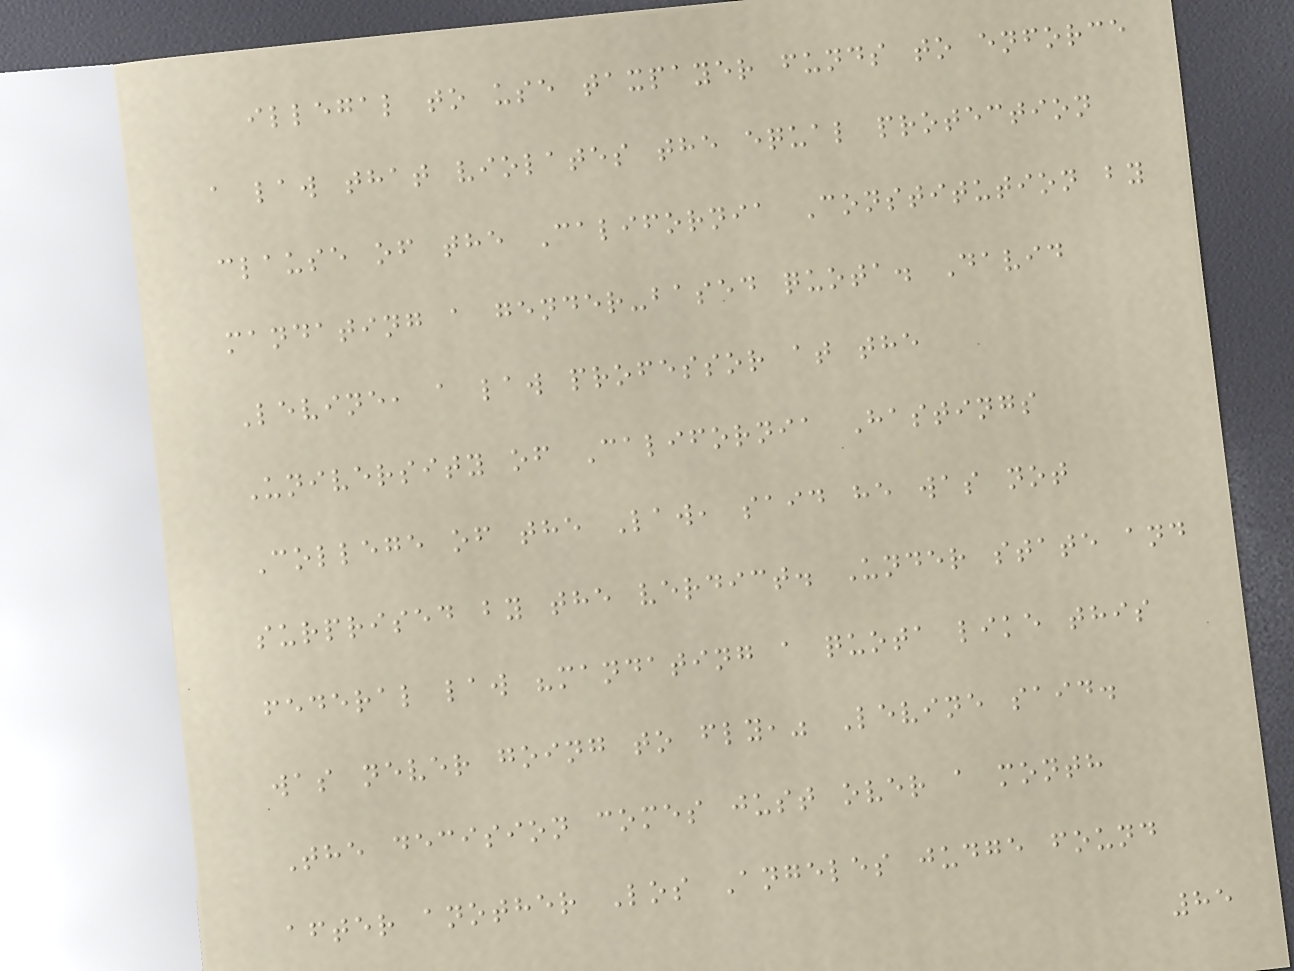illegal to use taxpayer funds to enforce
a law that violates the equal protection
clause of the California Constitution by
mandating a gender-based quota. David
Levine, a law professor at the
University of California Hastings
College of the Law, said he was not
surprised by the verdict. Under state and
federal law "mandating a quota like this
was never going to fly," Levine said.
The decision comes just over a month
after another Los Angeles judge found
85
